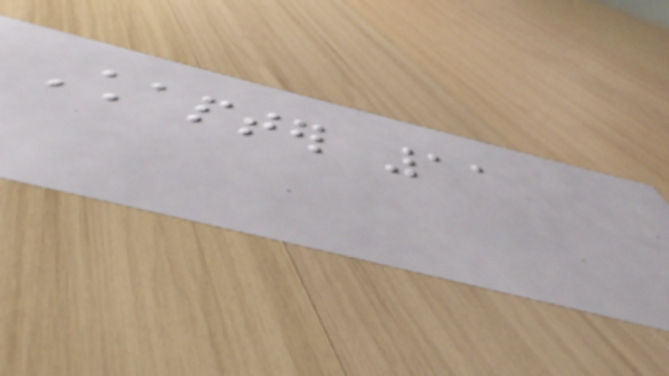Chapter 11
